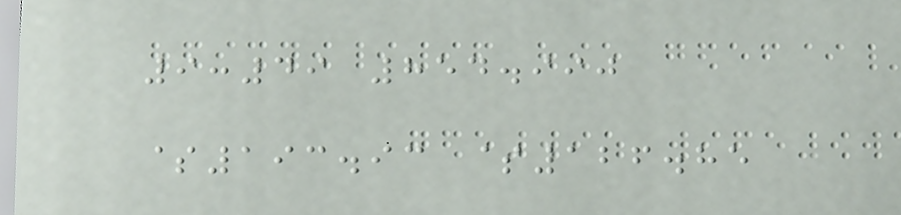9:49 854.990
$193.93 $126.85
